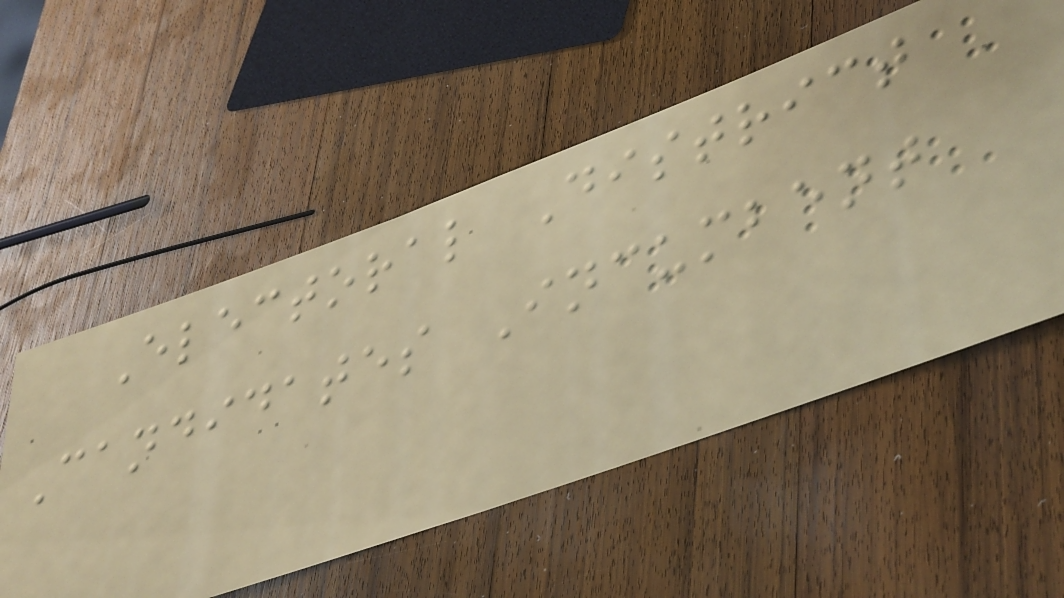Electoral District
Candidates Incumbent
